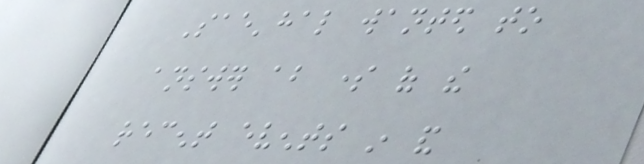Sae'hal wanted to
answer about some of the
recent events in and
